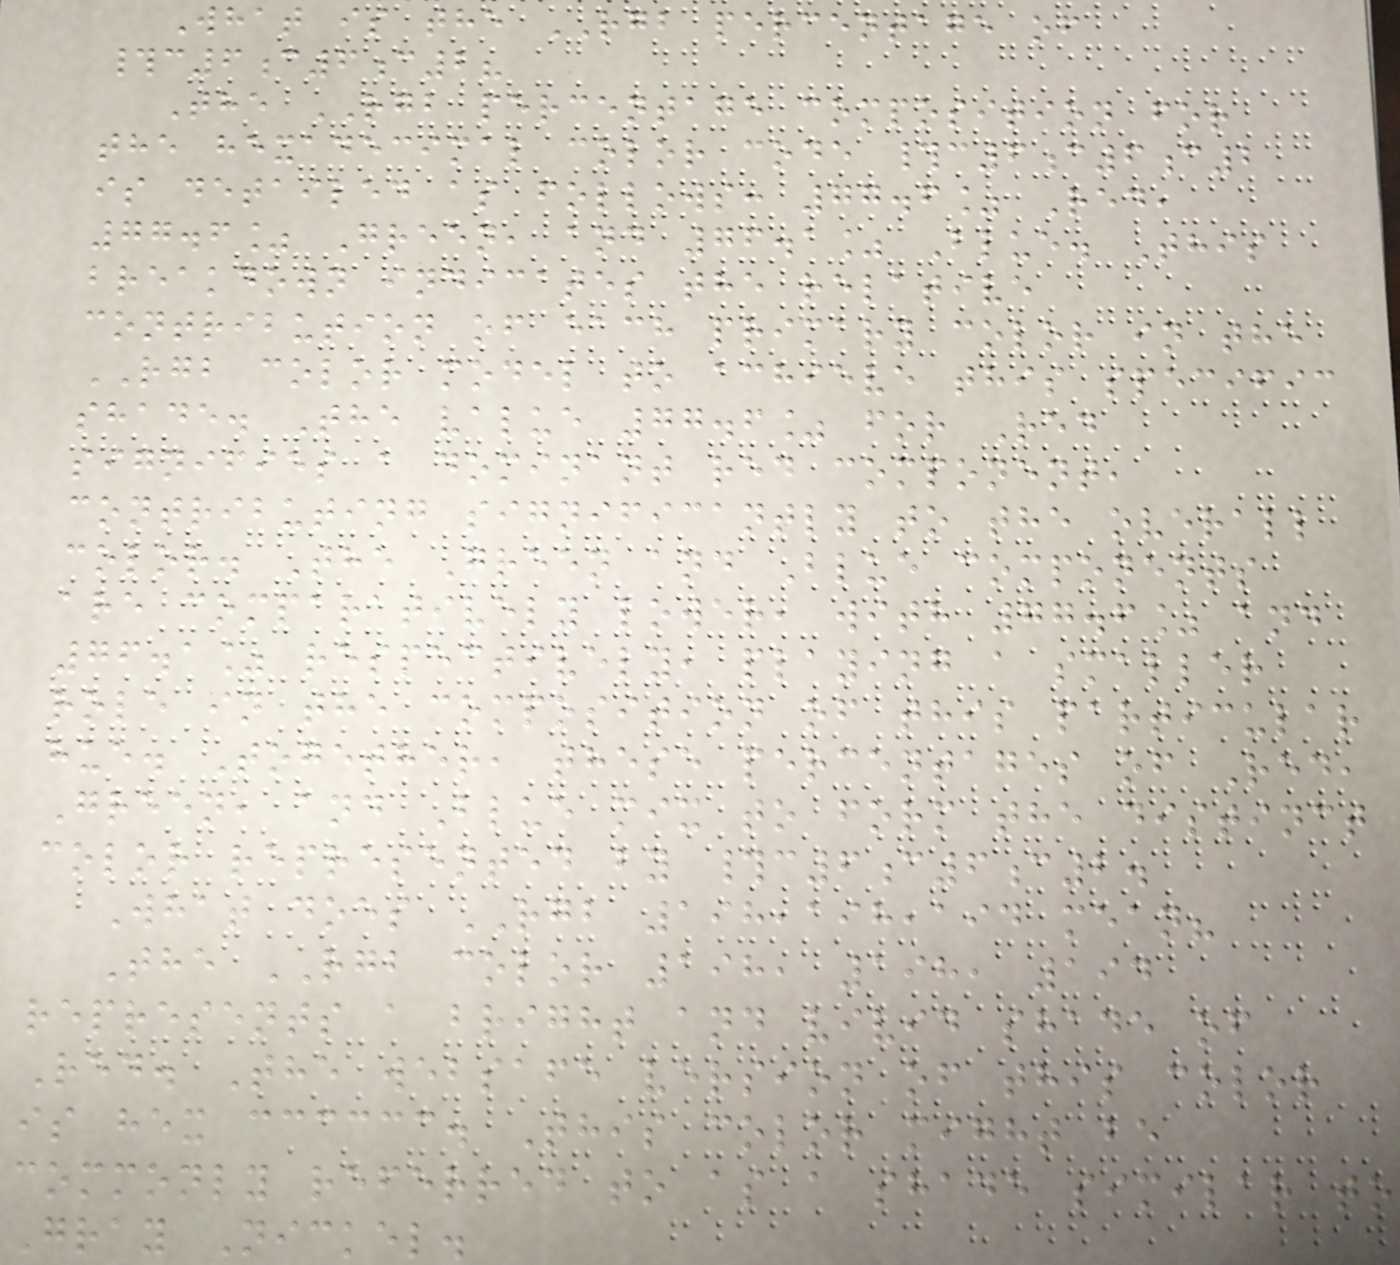What is the RGB percentage of
#c6c6c2?
The RGB percentage composition for
the hexadecimal color code #c6c6c2
is detailed as follows: 77.6% Red,
77.6% Green, and 76.1% Blue. This
breakdown indicates the relative
contribution of each primary color in the
RGB color model to achieve this specific
shade. The value 77.6% for Red
signifies a dominant red component,
contributing significantly to the overall
color. The Green and Blue components
are comparatively lower, with 77.6% and
76.1% respectively, playing a smaller
role in the composition of this particular
hue. Together, these percentages of Red,
Green, and Blue mix to form the distinct
color represented by #c6c6c2.
What does RGB 198,198,194 mean?
The RGB color 198, 198, 194
represents a bright and vivid shade of
Red. The websafe version of this color
is hex cccccc. This color might be
commonly referred to as a shade similar to
Gray Nickel.
